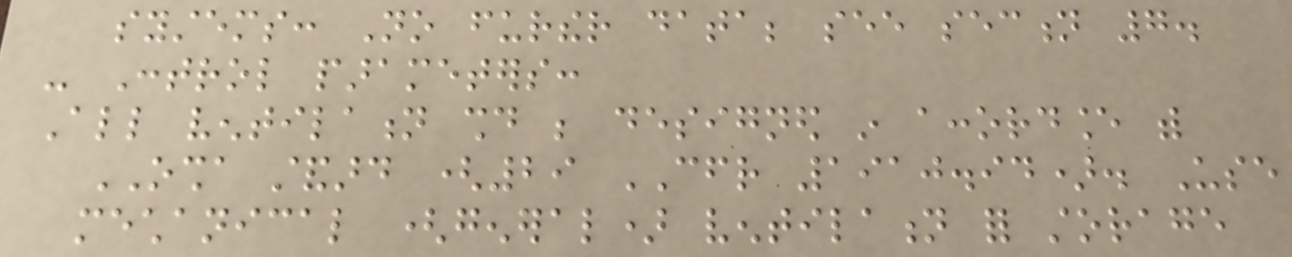systems: No further data; see section 7.
- Control parameters:
All ventilation should be designed in accordance with
OSHA standard (29 CFR 1910.94). Use
mechanical (general) ventilation for storage
